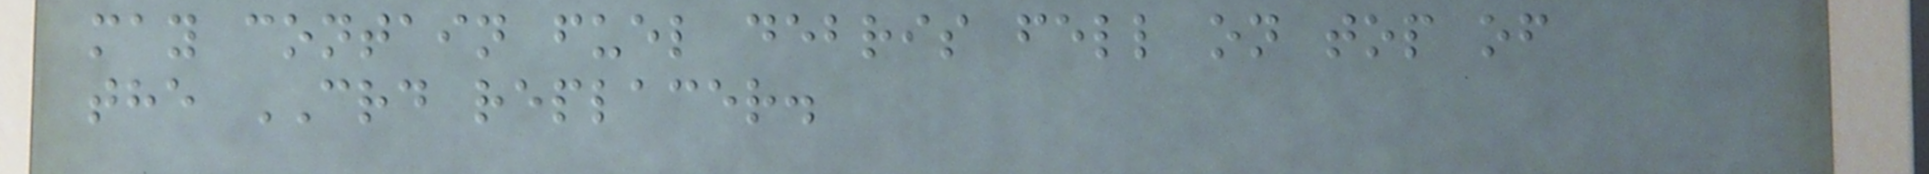may contain fuel debris fell on top of
the CRD replacer.
